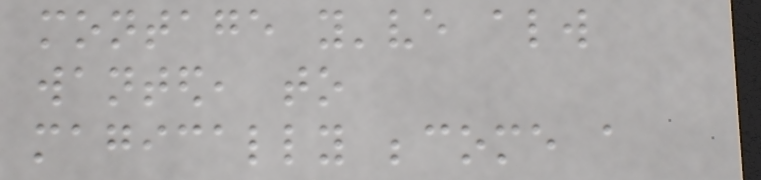montage you've always
wanted, to
magically become a
